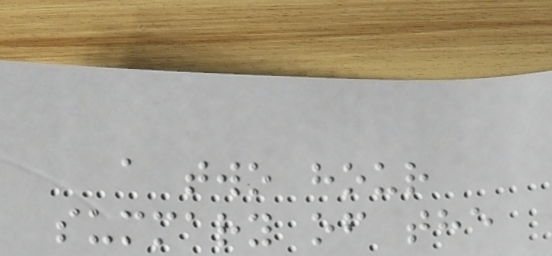a two hour
summary of the
